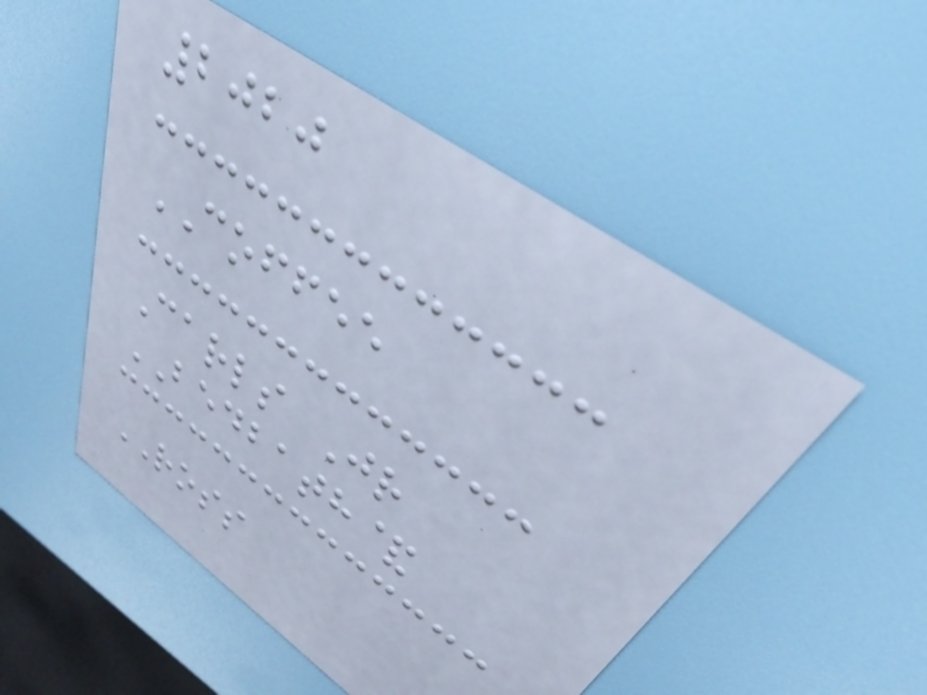2020
COFFEE
Carls Jr
BEDBATH&
ROSS
